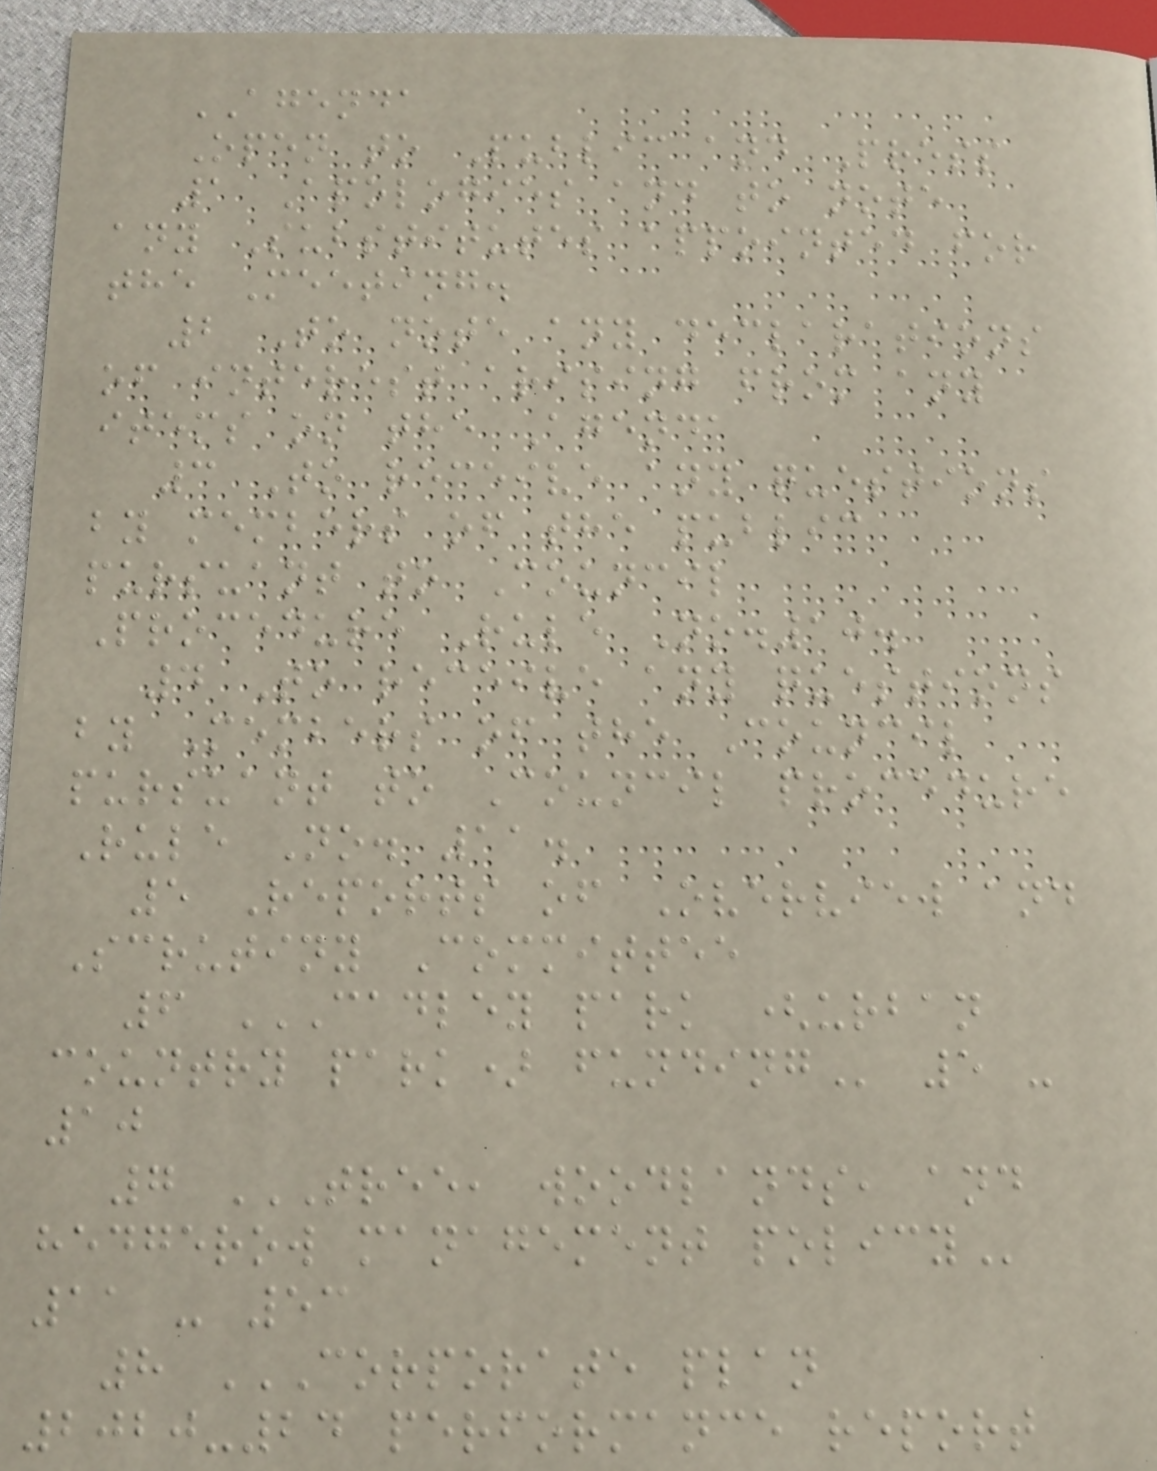AGENDA
Open to Public and Press
1 Apologies and to note
any Substitutes appointed for
the Meeting.
2 To note any declarations
of interest arising from any
items on the Agenda
3 To receive any questions
by members of the public
pursuant to Council
Procedure Rule No.10.
4 To receive any questions
by Members of the Council
pursuant to Council procedure
Rule No. 11.
5 Reports of Overview and
Scrutiny Committee
6 CADLEY PARK (URBAN
COUNTRY PARK) FUNDING 5 -
10
7 TREE, WOODLANDS, AND
HEDGEROW MANAGEMENT POLICY
11 - 53
8 CORPORATE PLAN
2020-24 PERFORMANCE REPORT
